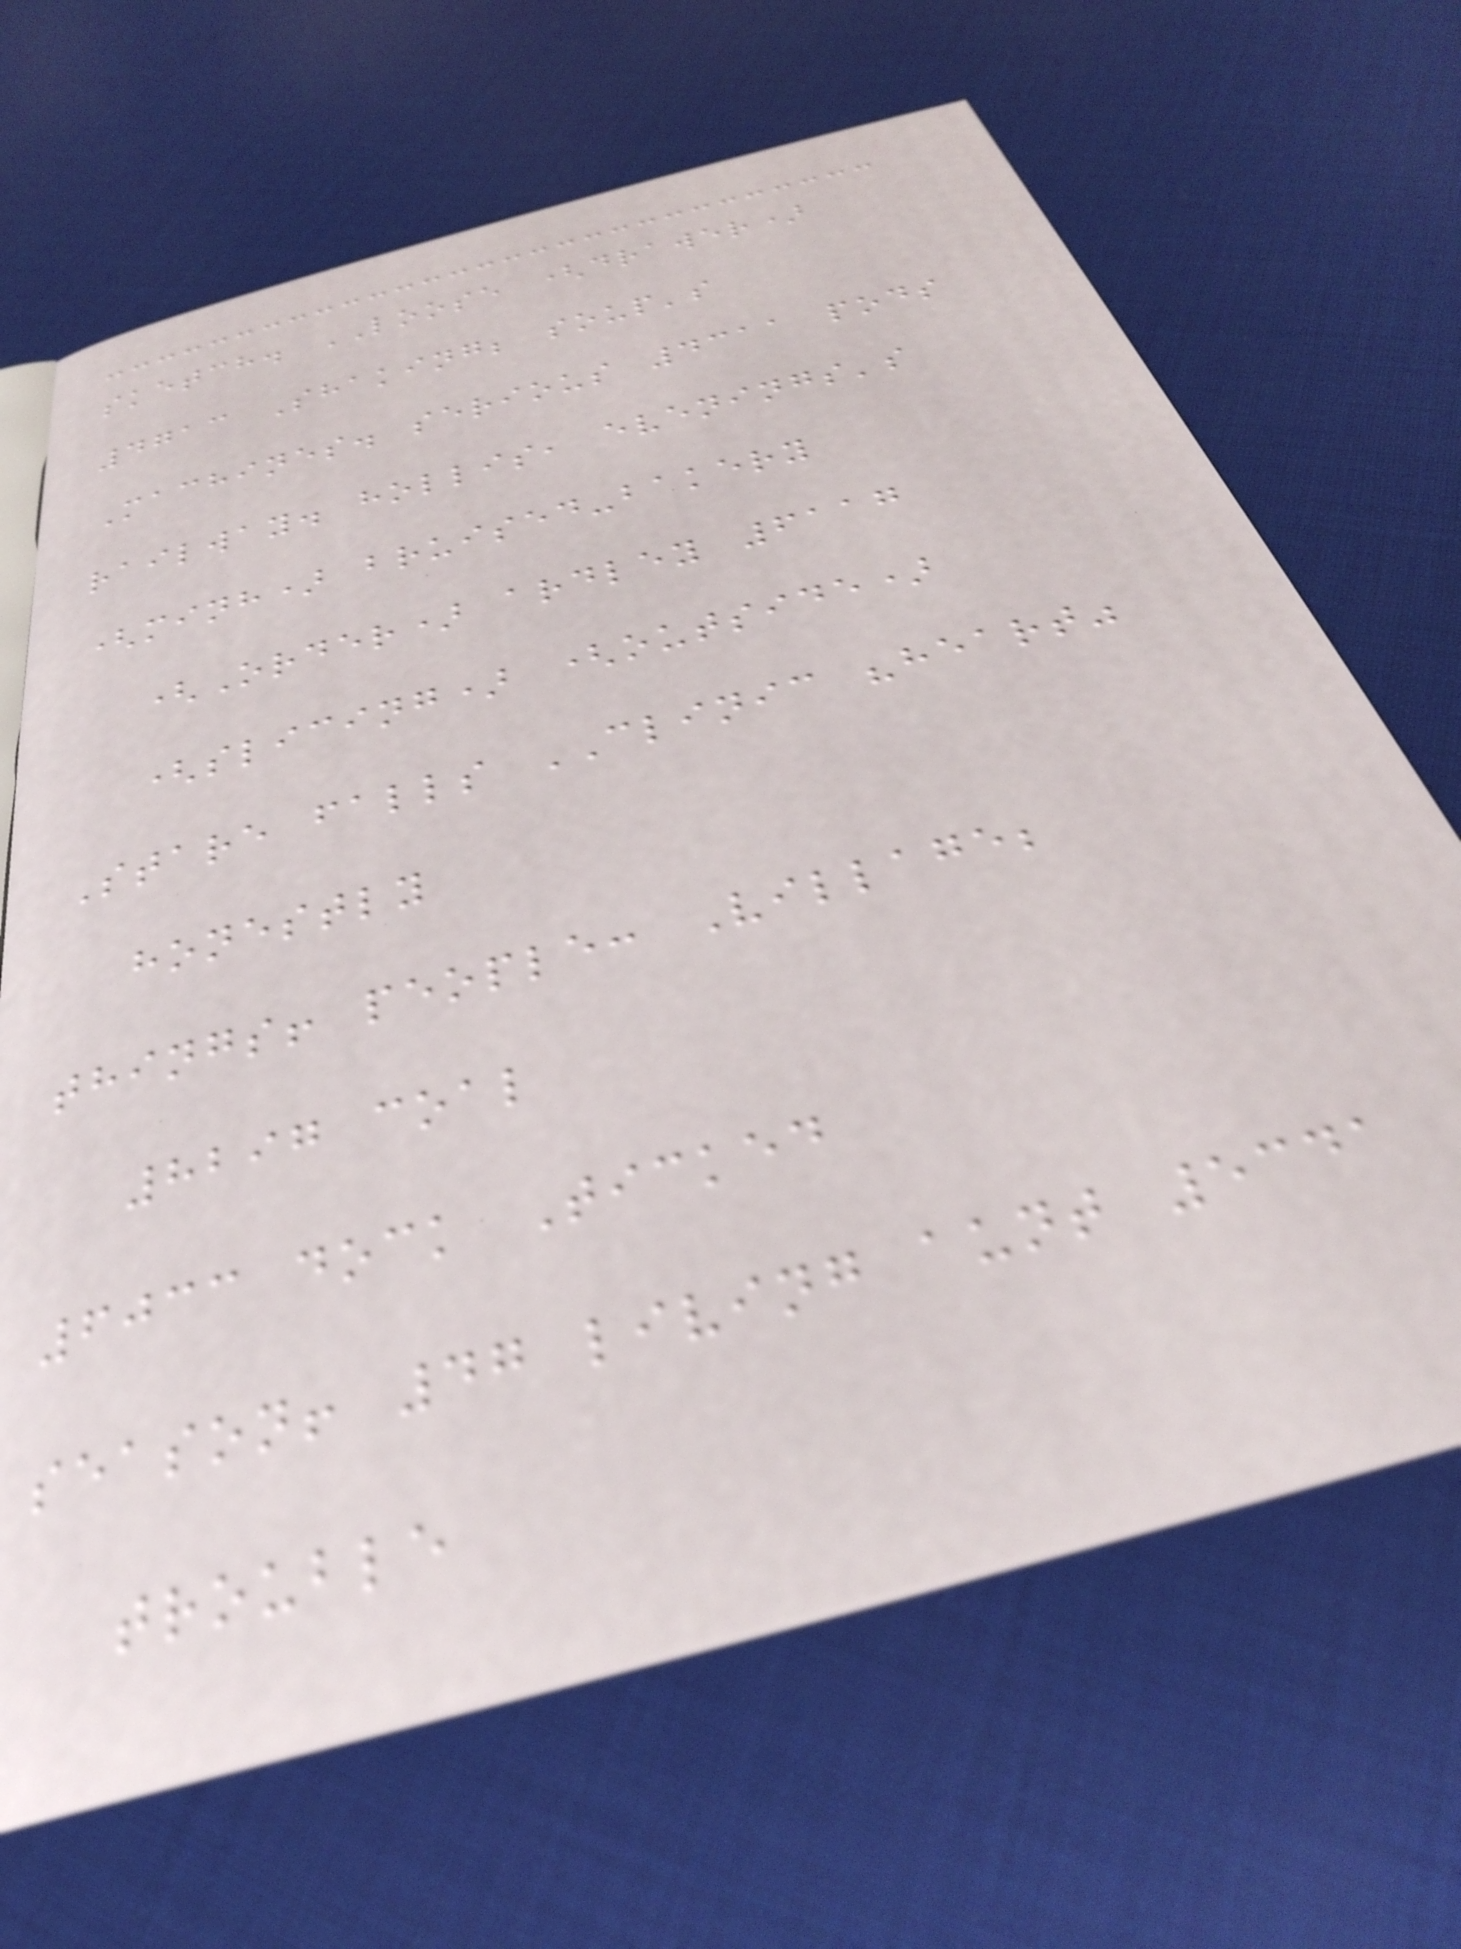sketch. LOOSE (drawer)
4713 Shaking; soup's
Machines. serious 4311 pods
railway. hollis, evenings's
(minh) bruised-bakery
(Order) ardley 6117
(slicing) (outside)
Stare falls CLINIC "heart"
honestly
things! people: Village;
8297 coal
6033 dock Ticked
season! 47 living aunt 5341
trouble
